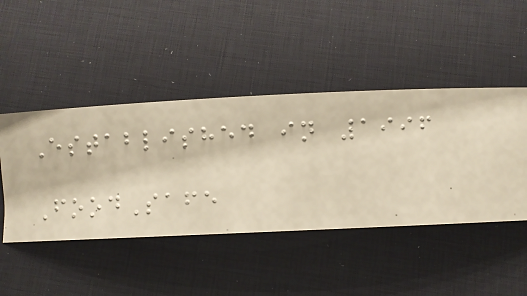Established in 1996
FoodSafe
